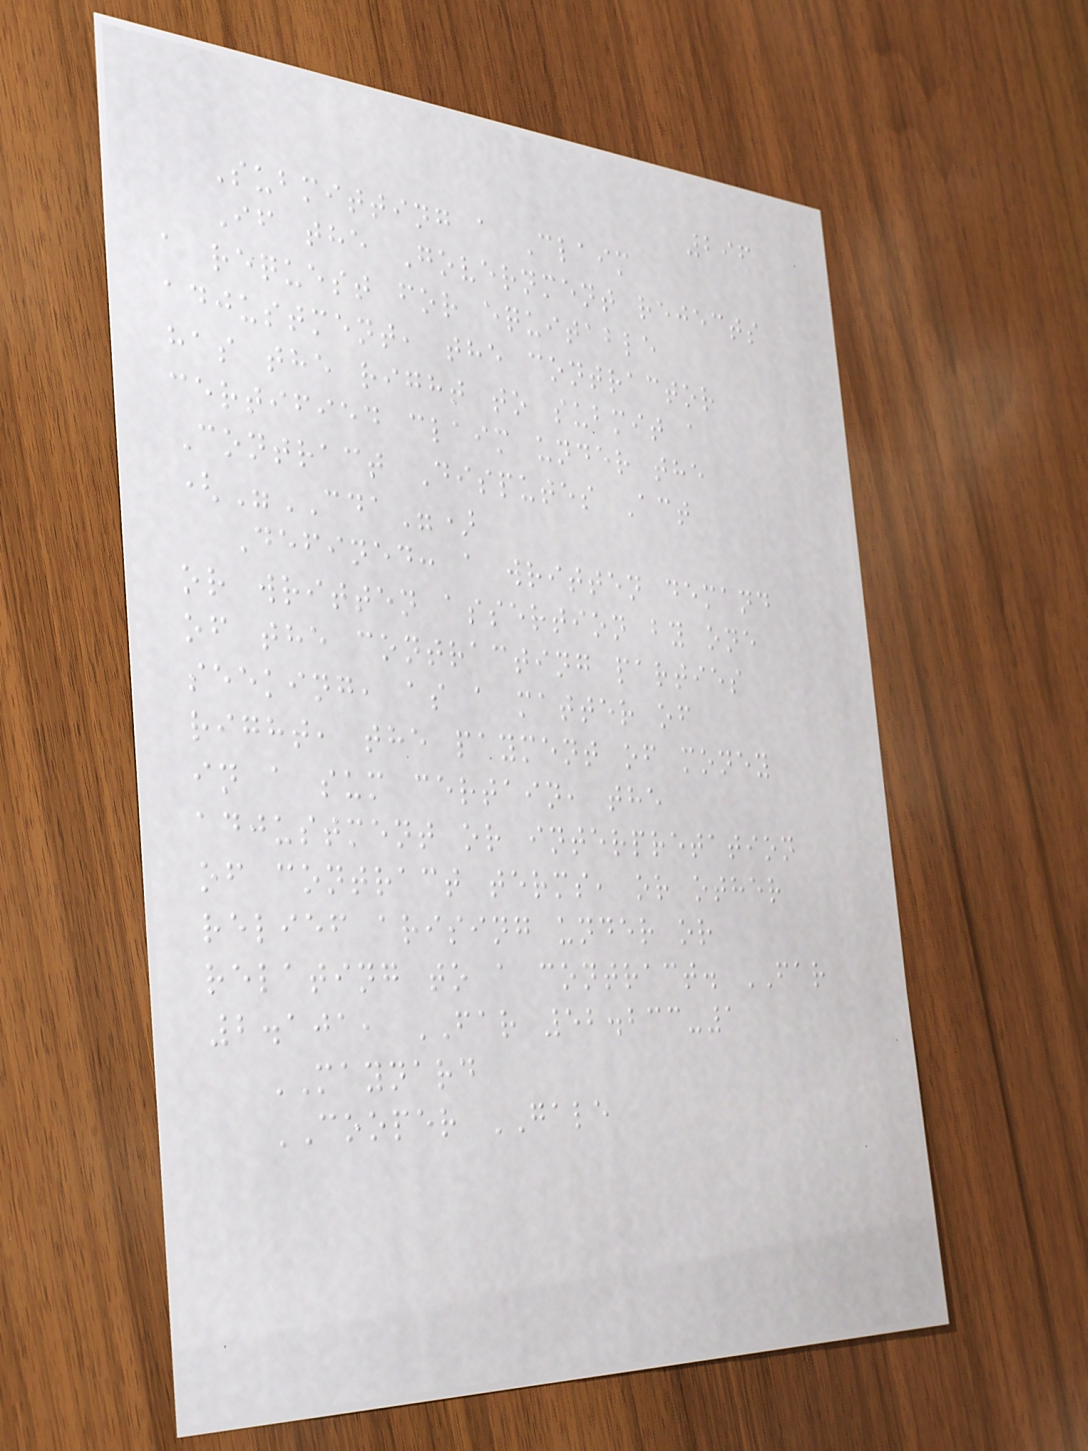296
Submitting a Claim
If the Government rejects
a request for equitable
adjustment, the contractor
has the right to submit a
certified claim under the
Contract Disputes Act
("CDA")
Defined: a written demand
or written assertion by one
of the contracting parties
seeking, as a matter of
right, the payment of money
in a sum certain, the
adjustment or interpretation
of contract terms, or other
relief arising under or
relating to a contract. FAR
2.101, FAR 52.233-1
MAYNARD
COOPER GALE
